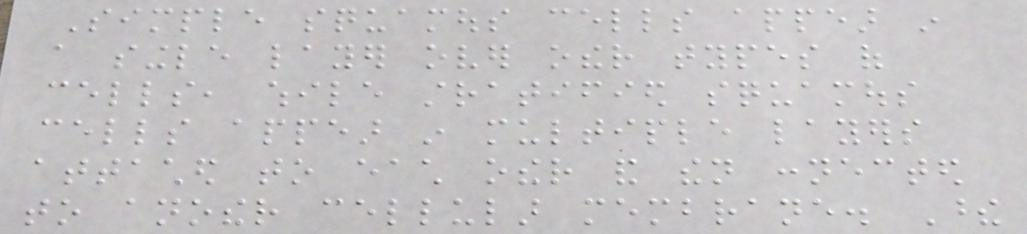Simple squamous cells appear in
a single layer over other types of
cells, while stratified squamous
cells appear in multiple layers
attached to each other and then connected
to another cellular membrane. These
